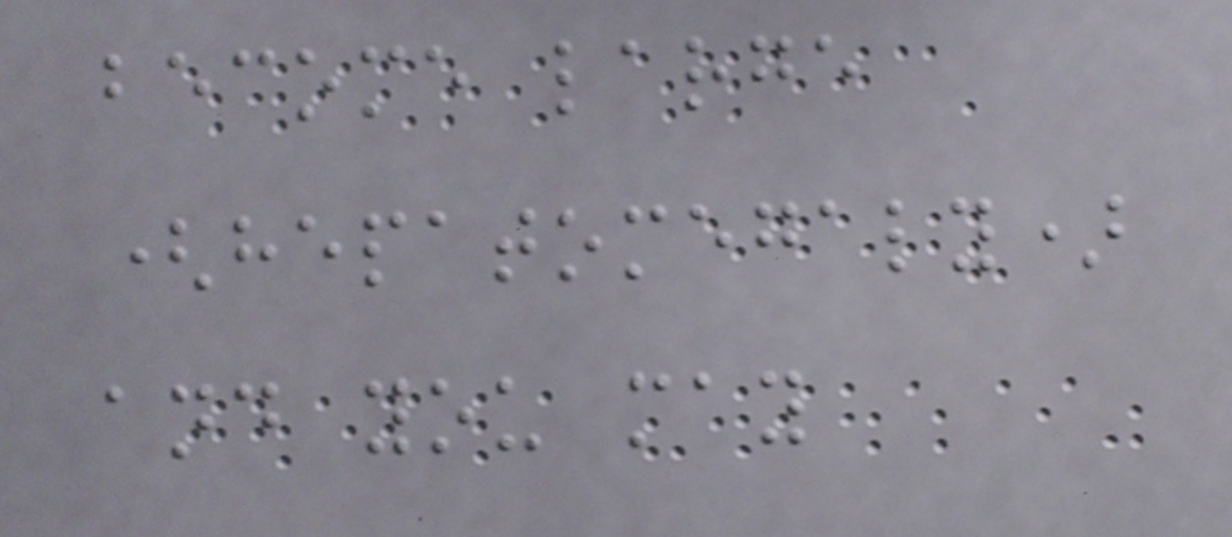become large
(hepatomegaly)
and you may
